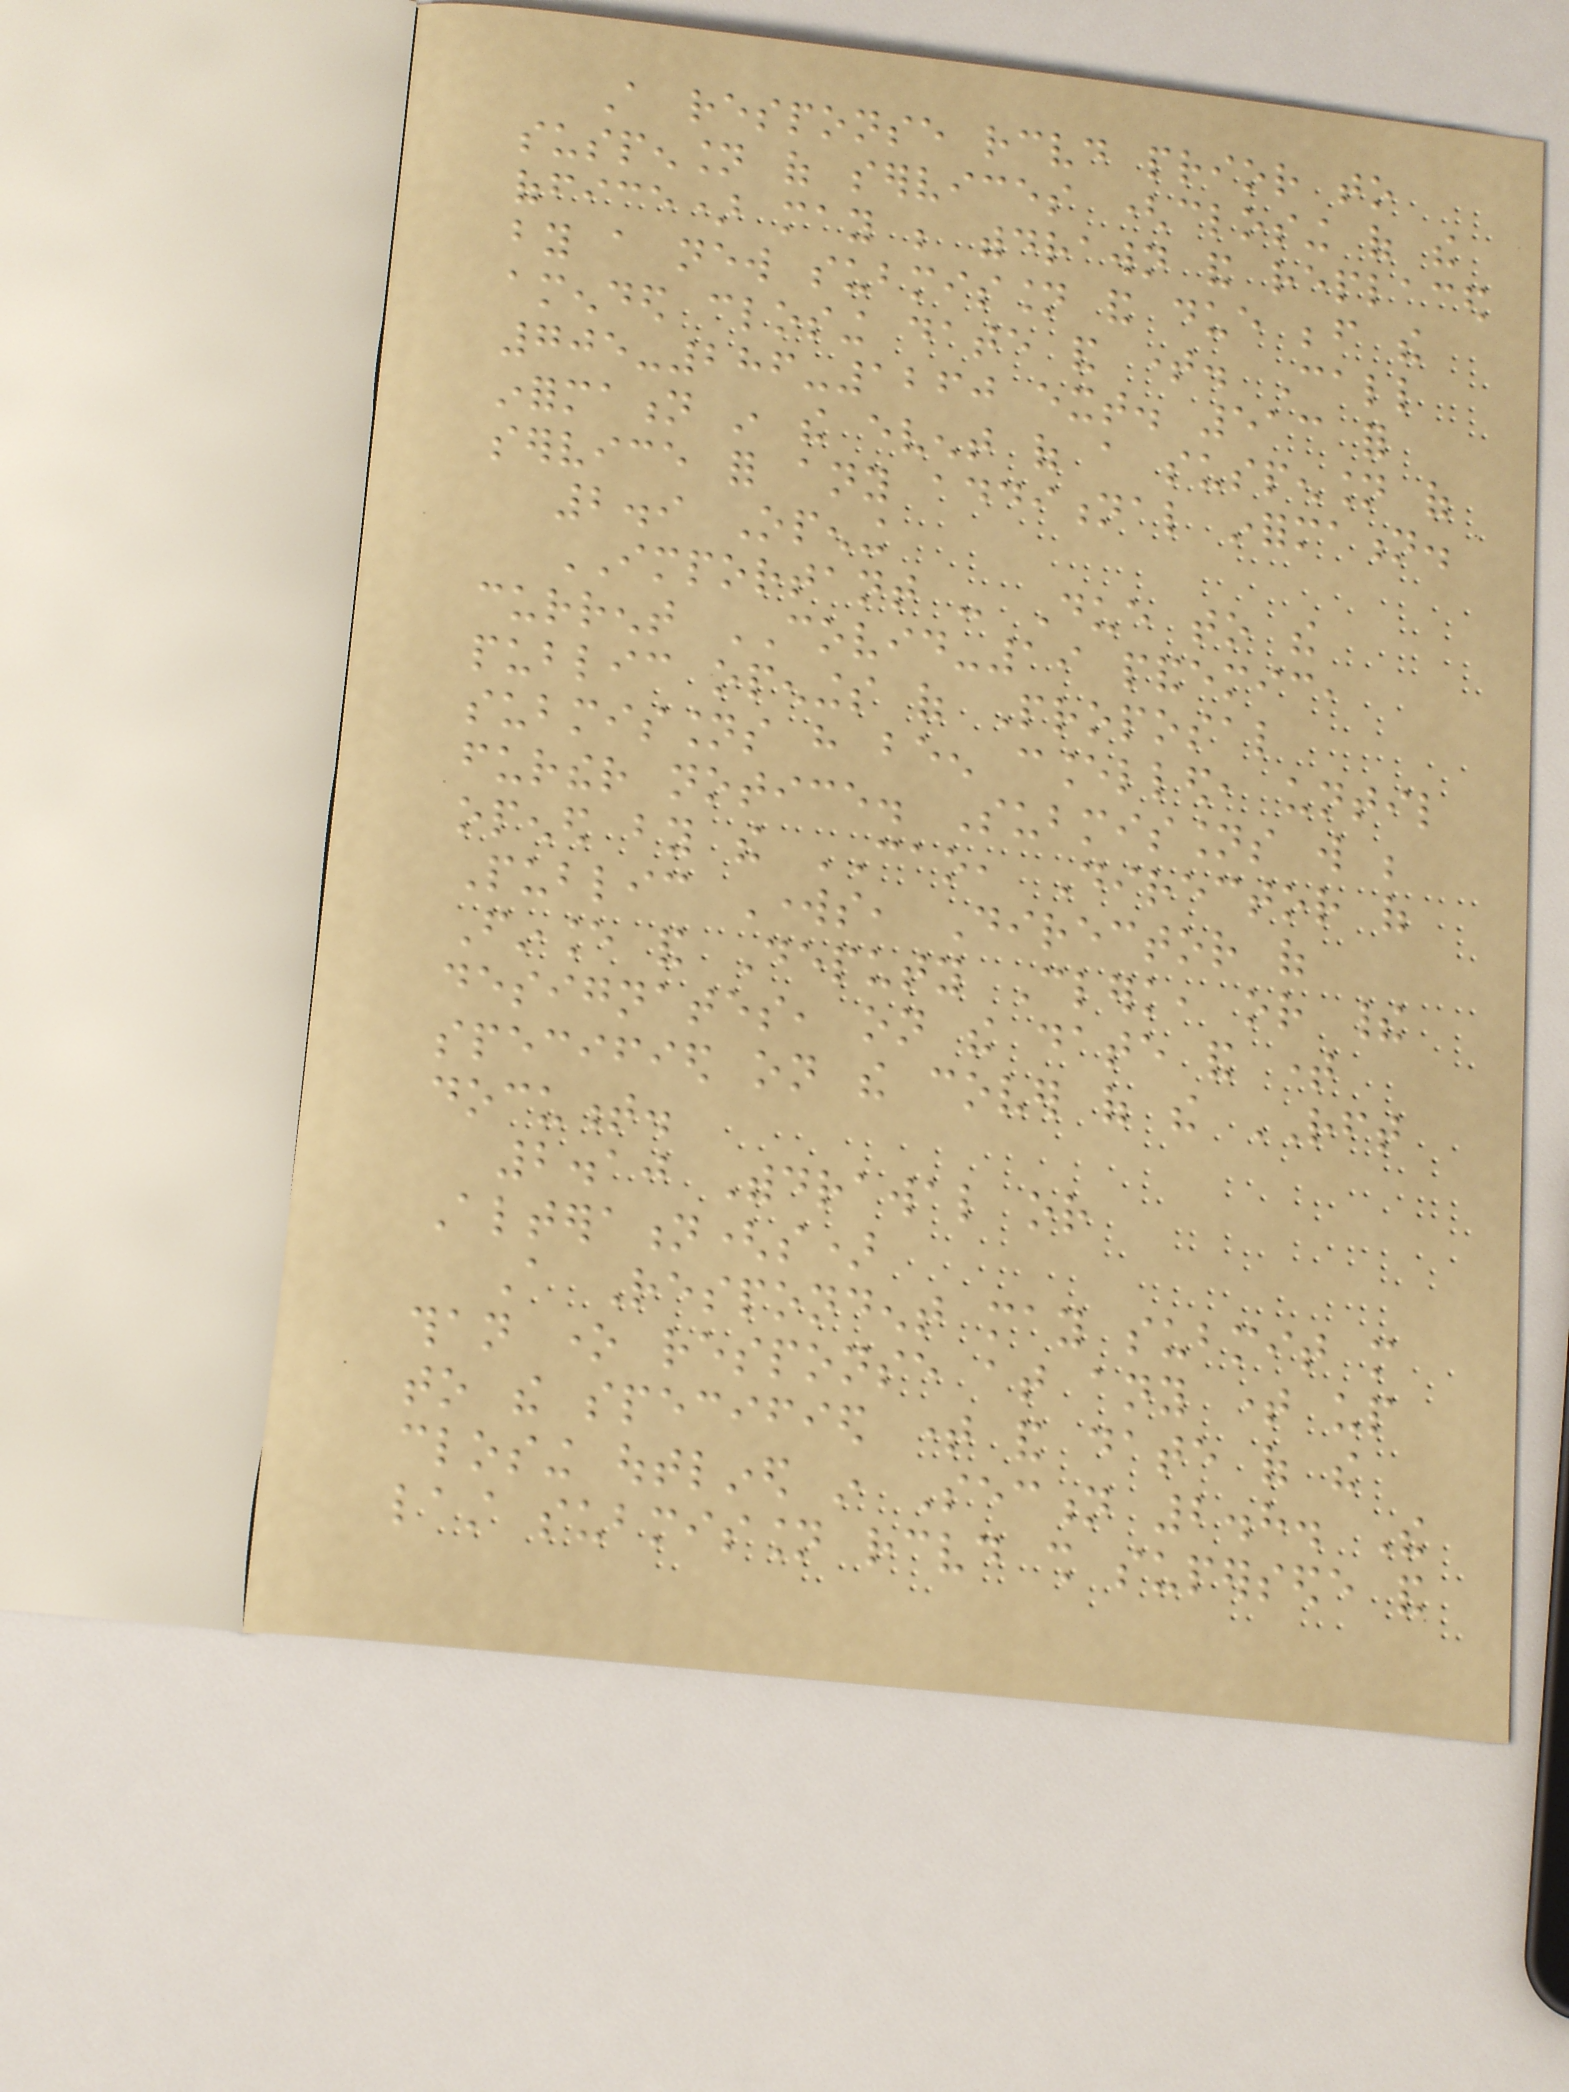A response received prior to
suspension of services (closing of the
office) may be withdrawn and replaced
by a new submission and due before the
amended closing date and time. Call
705-286-1260 ext. 513 for
information in the event of a suspension of
service for any additional information.
2.9 Opening
IMPORTANT - Due to the
current COVID-19 pandemic,
public openings of Proposal
submissions have been cancelled, until
further notice. Submissions will be
opened by the CAO, Director of
Public Works, Director of
Finance and Deputy Clerk, or their
designates, on the date and time
specified on the cover of the RFT
document.
2.10 Withdrawal or
Alteration(s)
A Respondent may submit more
than one response at any time up
to the specified time and date of the
closing outlined in Section 2.8. The
last submission received shall supersede and
